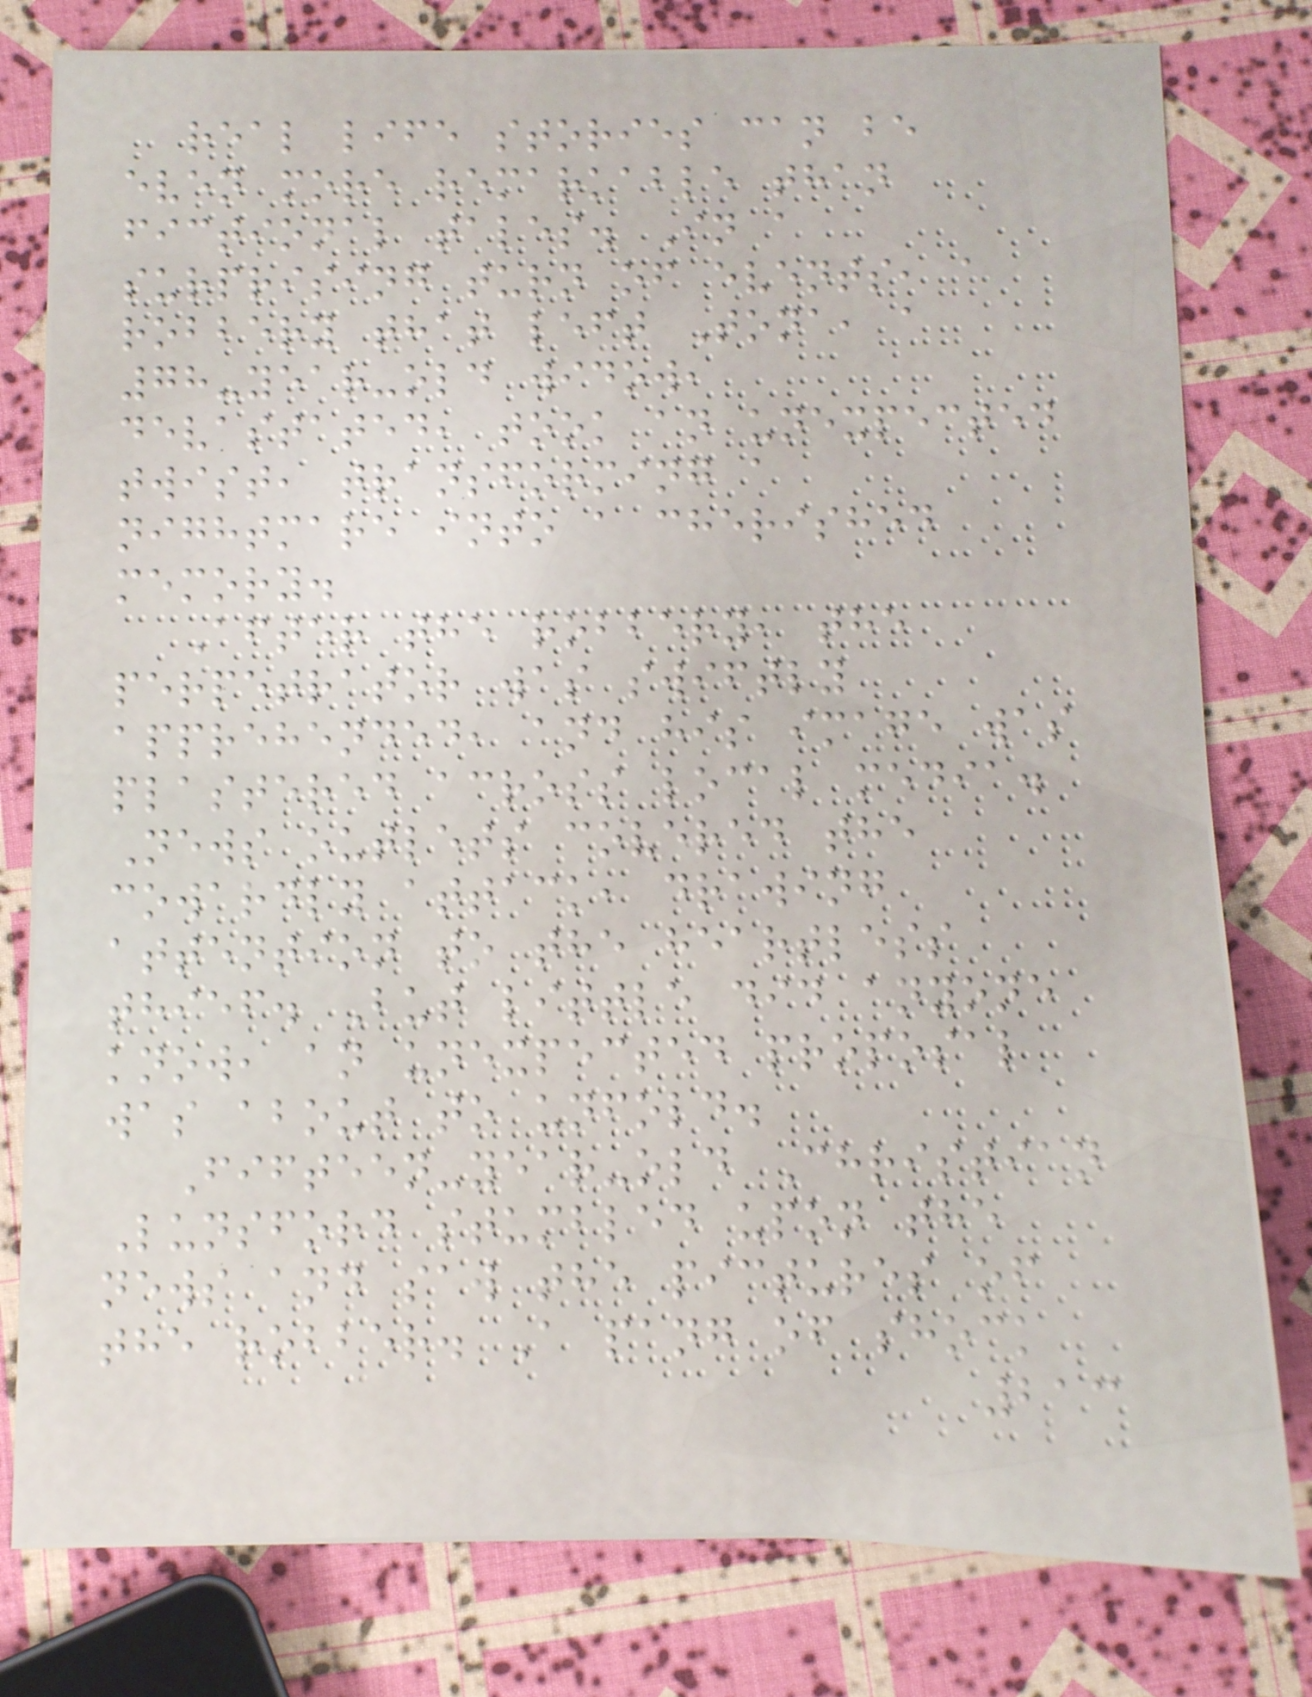real life stories can be
even more remarkable than
fictional tales. In a
surprising turn of events, a
robbery that left Tona, a
78-year-old widow,
devastated, took an unexpected
twist, transforming a
nightmare into a cherished
memory.
After the robbery, the
perpetrator was swiftly
apprehended, and his image was
plastered across local media.
News outlets covered the
cowardly attack, drawing
attention to the heartless
thief. But little did anyone
know, an unexpected proposal
was about to unfold.
Fifteen-year-old Christian
Lunsford stumbled upon the
news and saw the pictures of
the robber. A pang of shock
213
